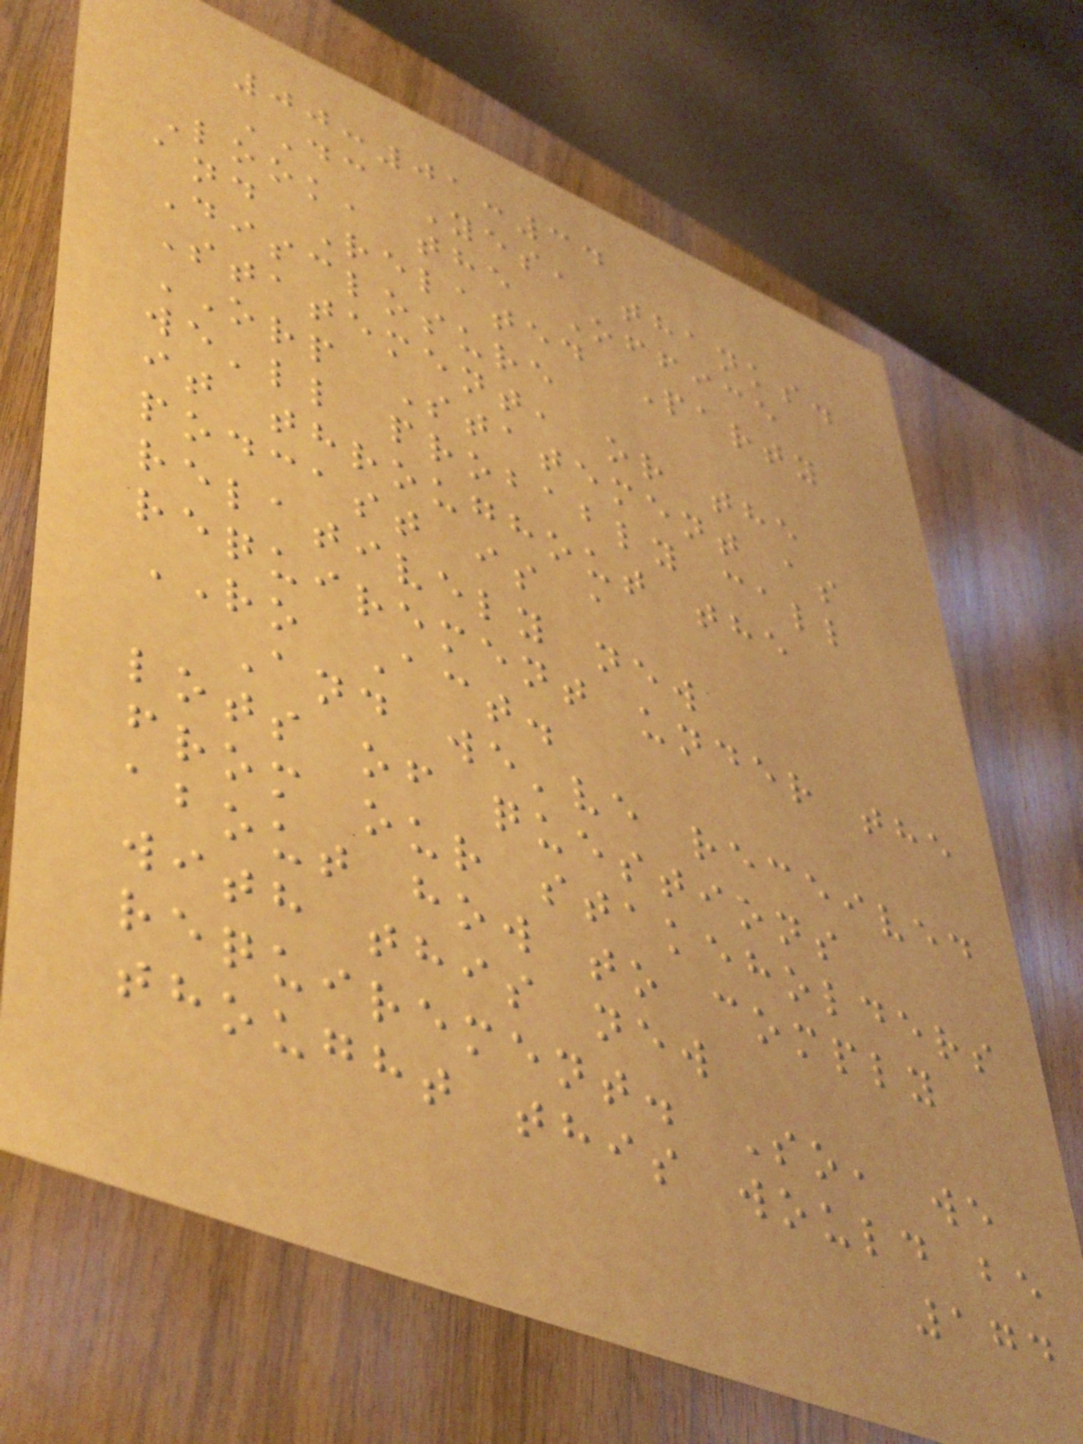00:01:34
DC Yes, thanks.
Look, the Office
and Related Party
Disclosure
Statement, or the
ORP Statement as
we'll probably call
it throughout the
podcast is a
relatively new
requirement under the
RO Act.
And we've received
lots of questions
from our stakeholders
about how to comply
with this new
requirement. So, we
thought this would be
174
